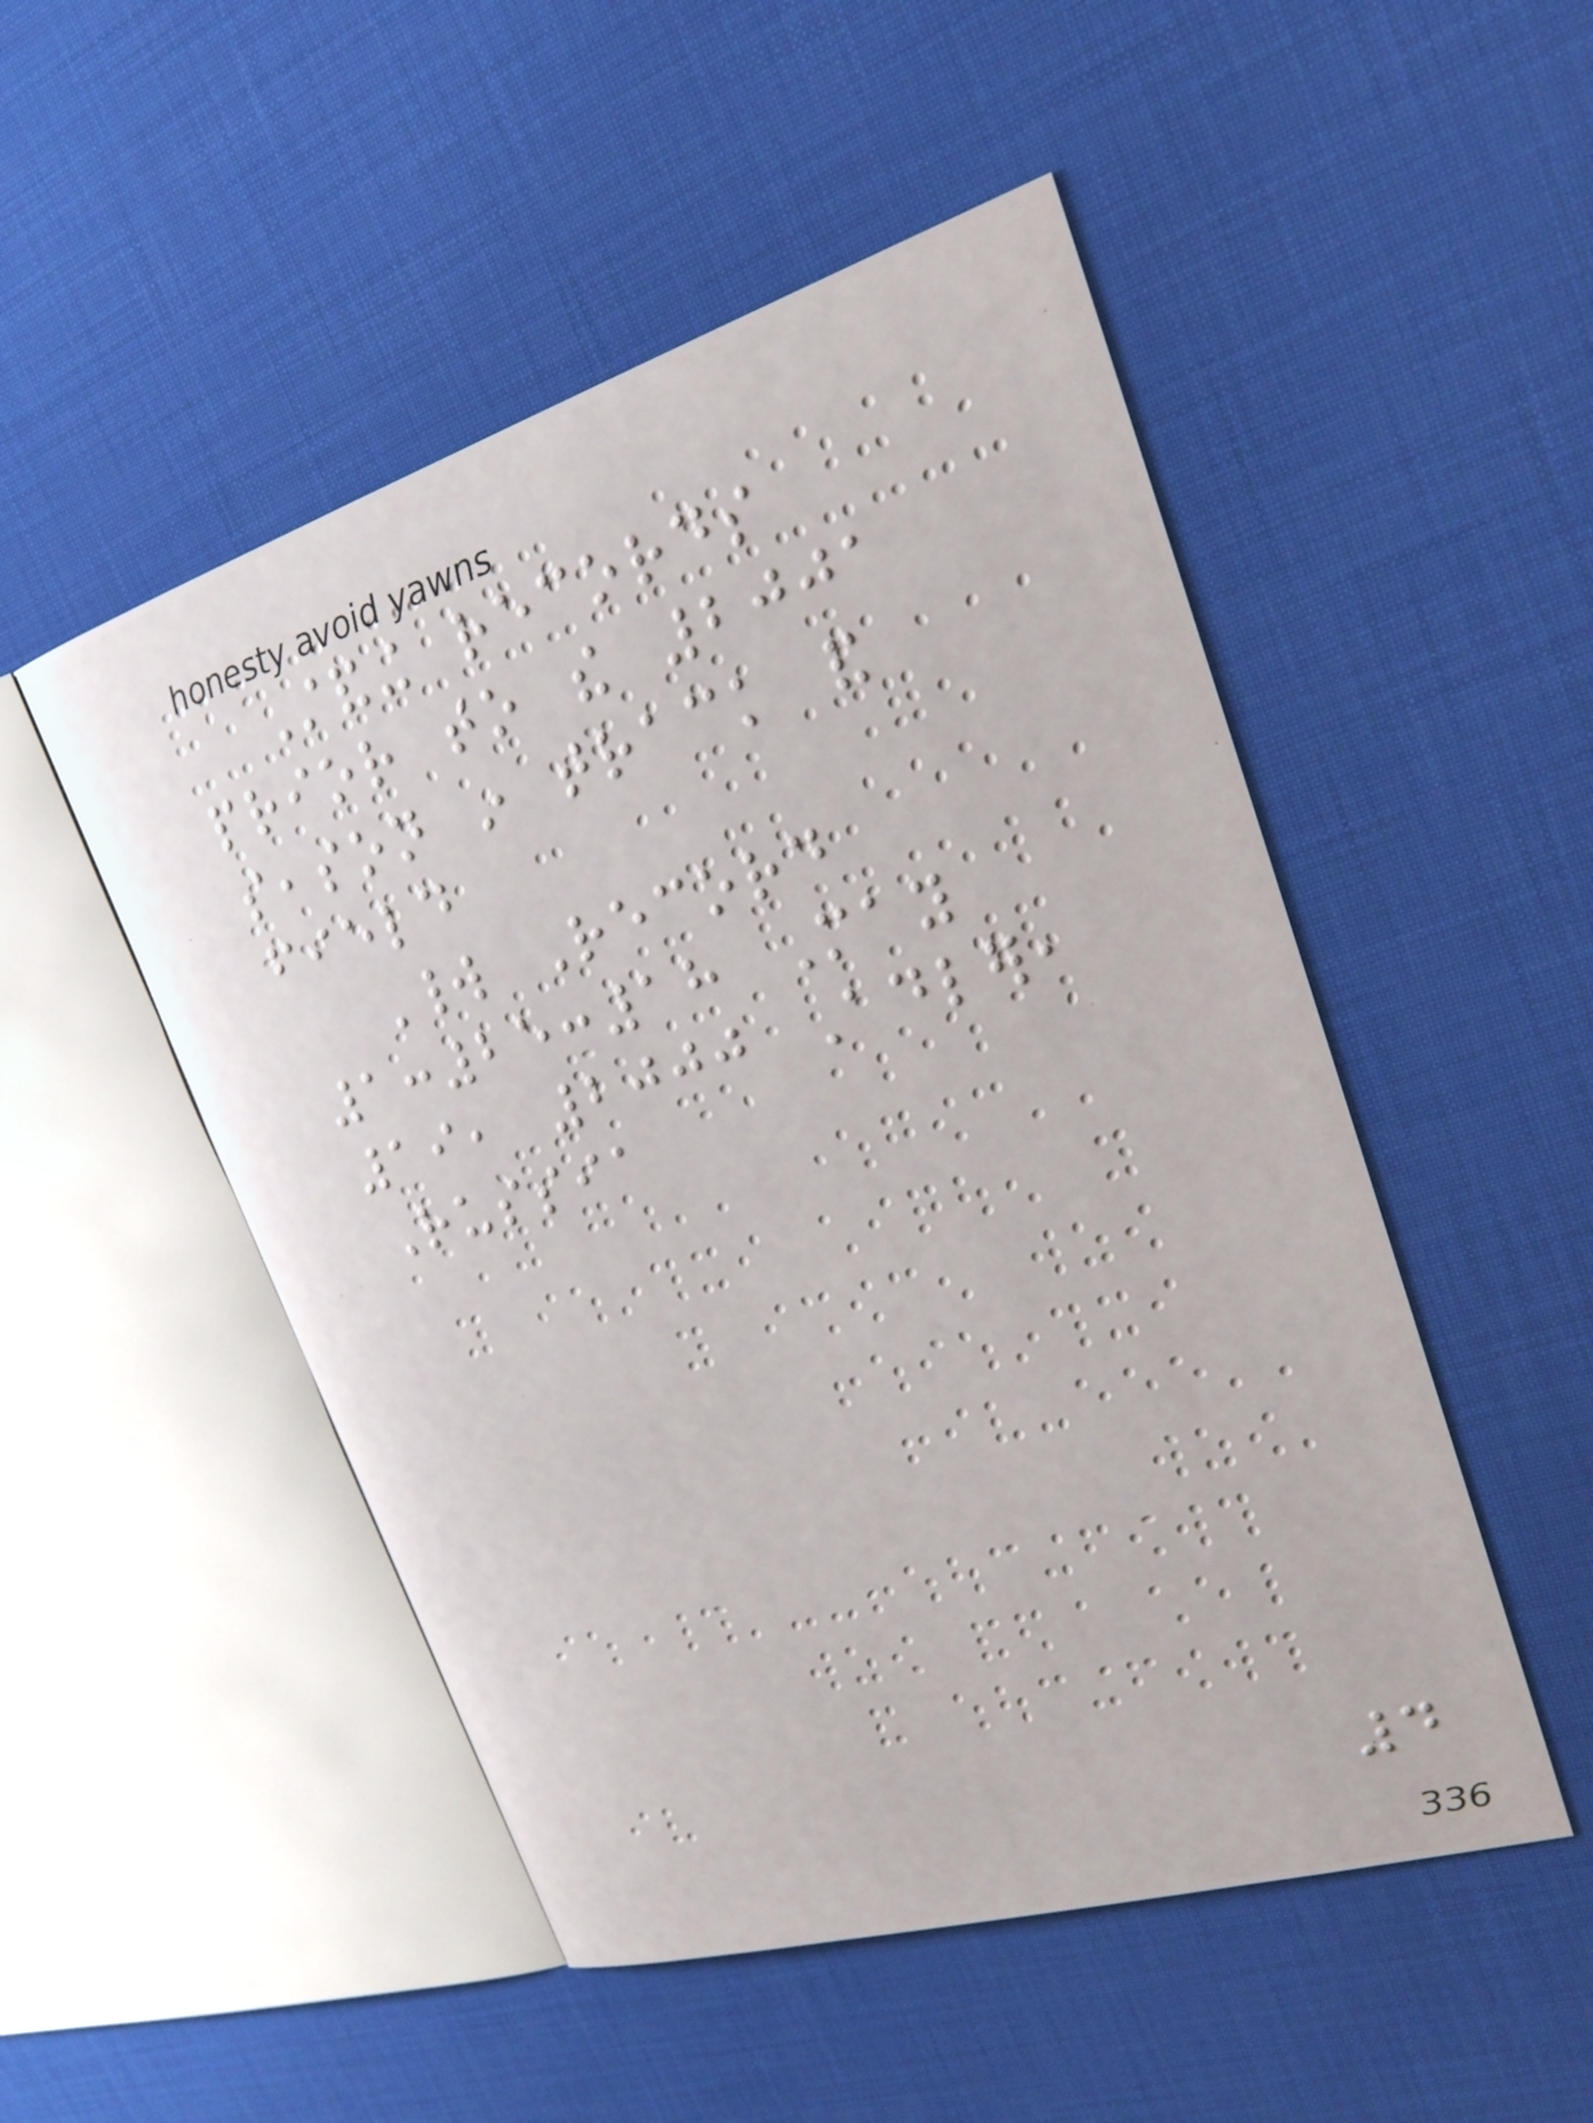Standing records
prior to the 2001
season in track and
field
World Record
1:25:18 May
19, 2000 Adler,
Russia
4
